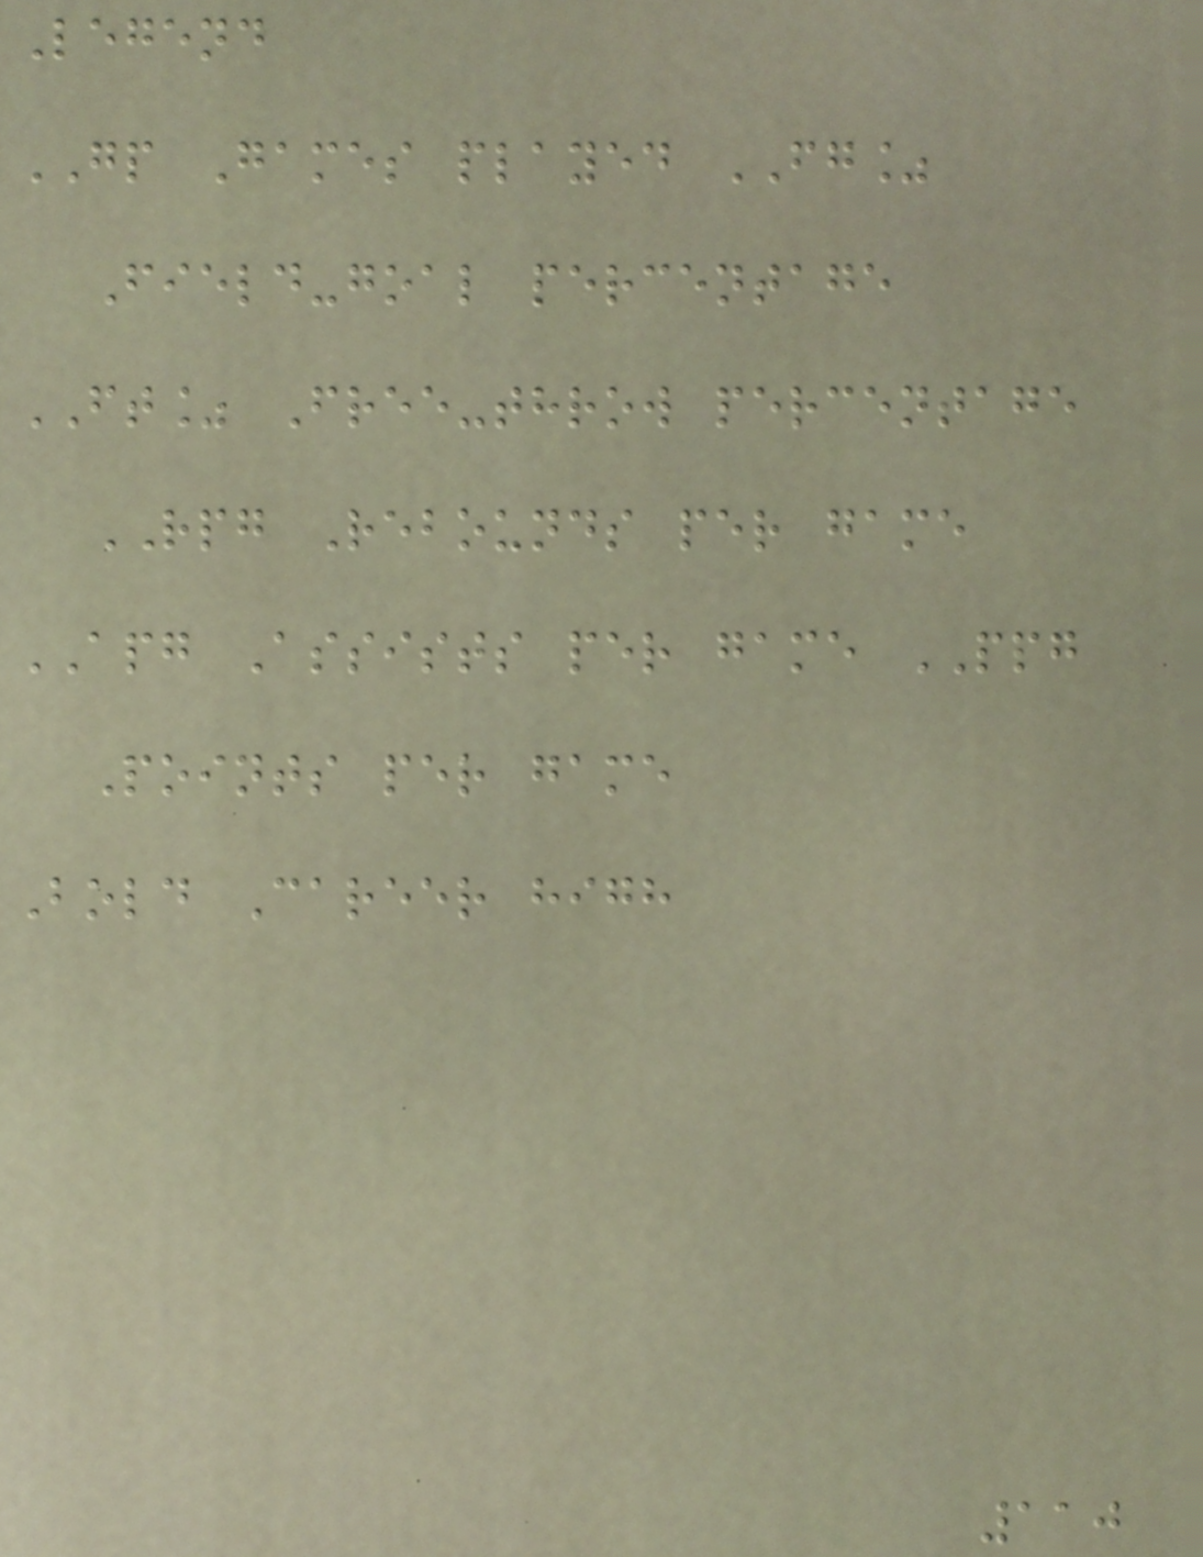Legend
GP Games played FG%
Field-goal percentage
FT% Free-throw percentage
RPG Rebounds per game
APG Assists per game PPG
Points per game
Bold Career high
110
